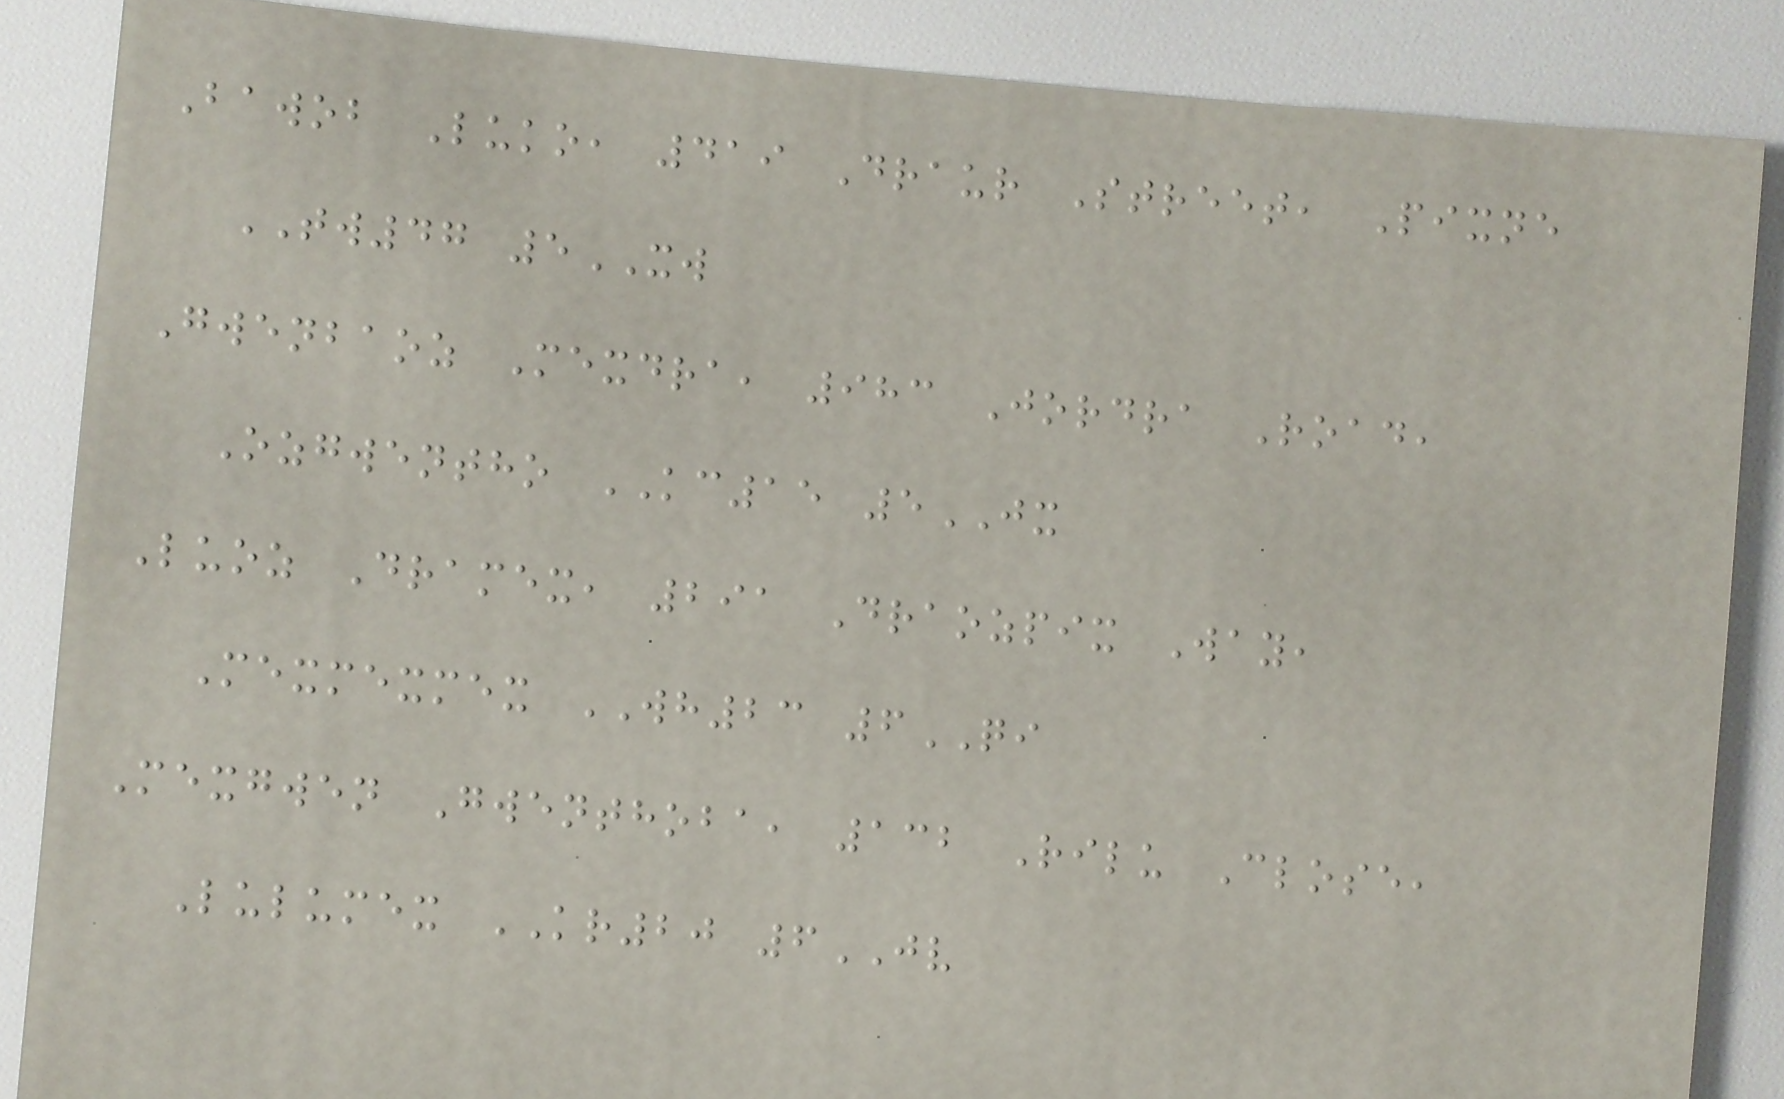Bawob Luko, 419 Draur Street, Pixne
TW47 5XW
Gwenbaoz Mexdra, 983 Jordra Road,
Ozgwentho KC15 5JX
Luoz Dramex, 291 Draozpix Way,
Mexmexmex WH23 6QI
Mexgwen Gwenthoba, 132 Rilu Close,
Lulumex KR20 6JV
